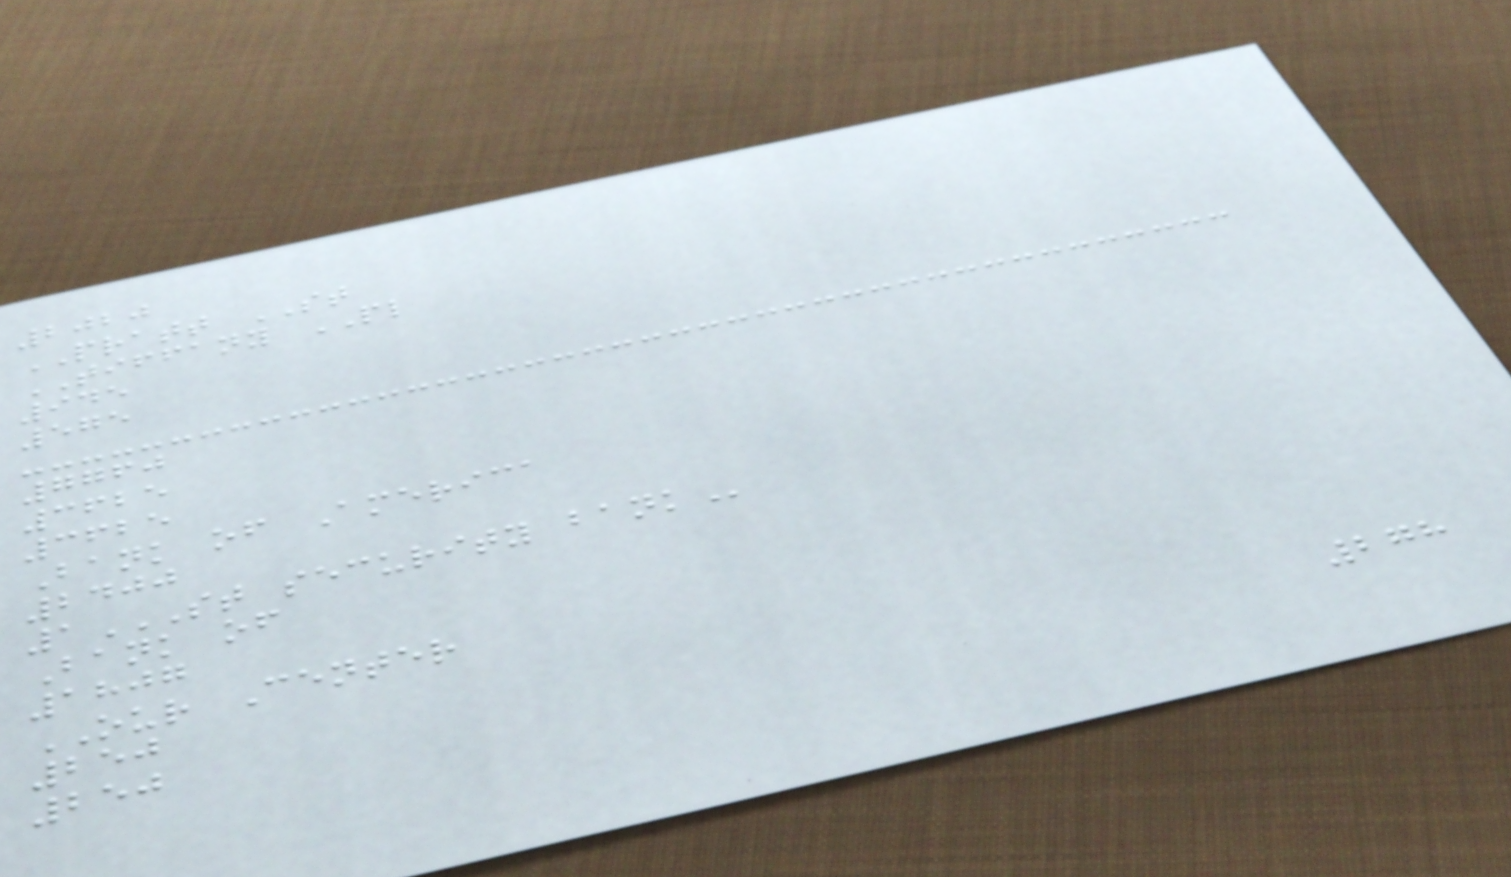2020
PRATT ST
TIFFANY PL
945
575
7760
3625
3625
Bank of America
2400
1ST SECURITY BANK
Bank of
1807
OUR Center
250
250
278
